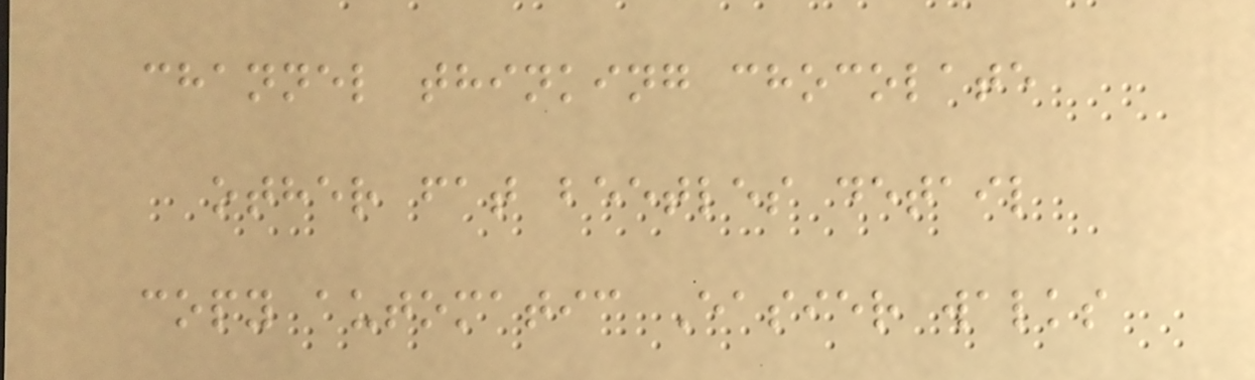channel thinking chocolate
other fat beetles detail
copy automatic Easier walks
